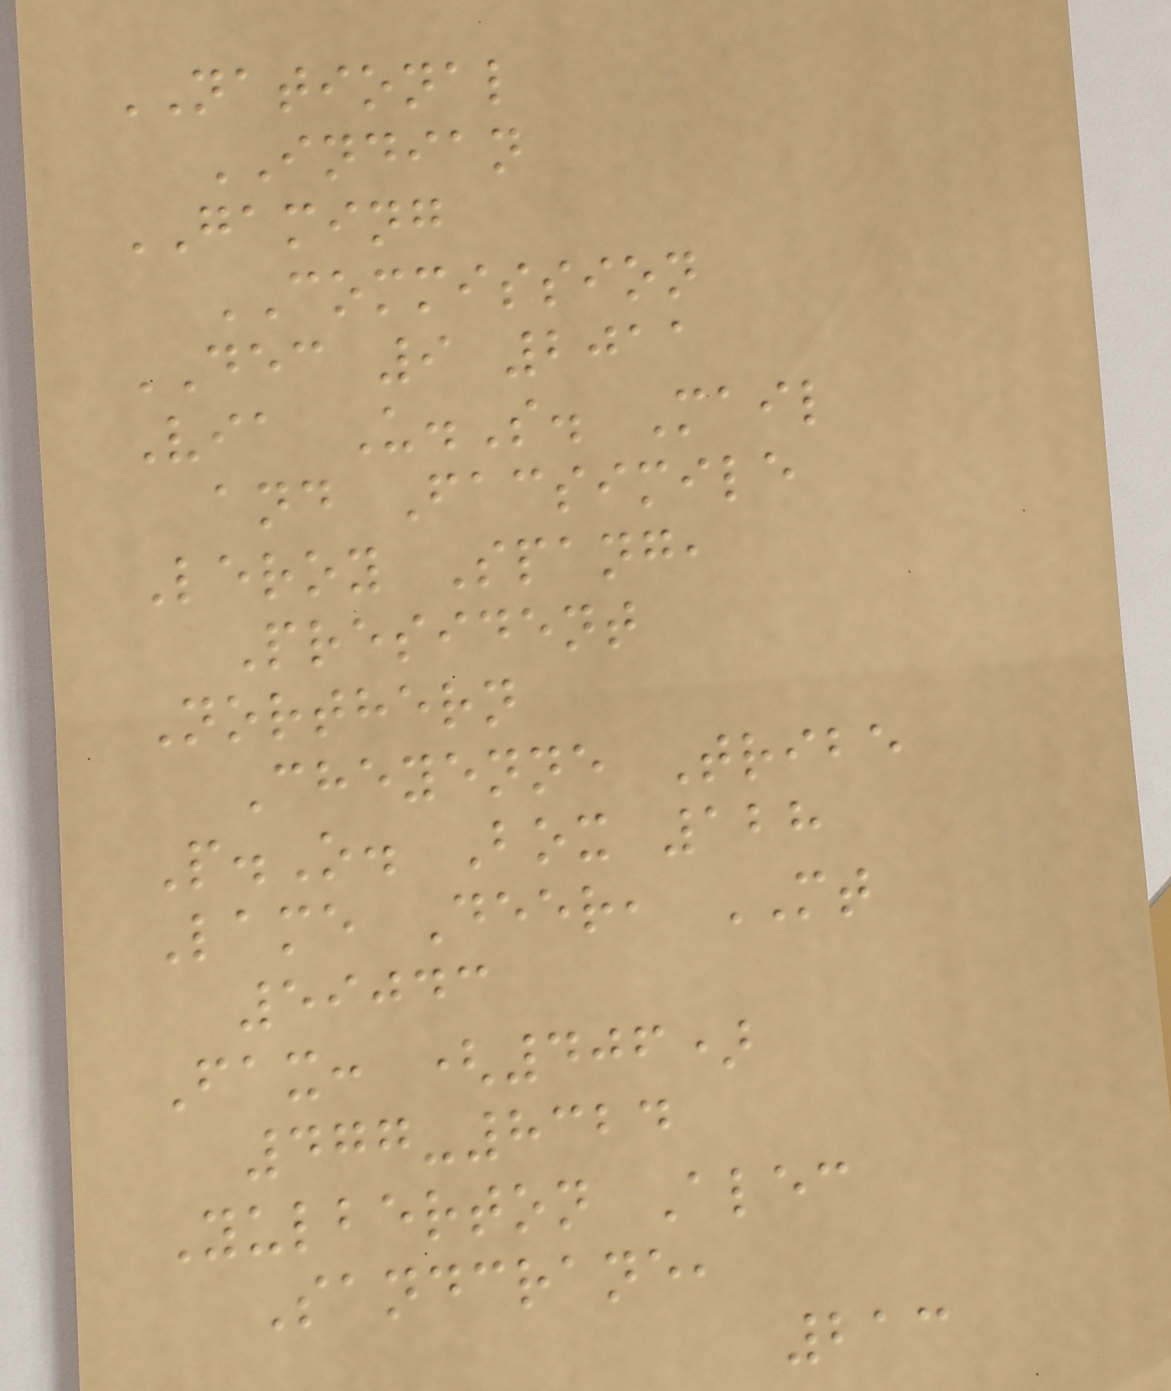NATIONAL
INDIAN
GAMING
COMMISSION
DEC 9 2011
Via U.S. Mail
and Facsimile
Leroy Spang,
President
Northern
Cheyenne Tribe
P.O. Box 128
Lame Deer, MT
59043
Fax: (406)
477-8324
Yulberton Alec
Sandcrane,
213
